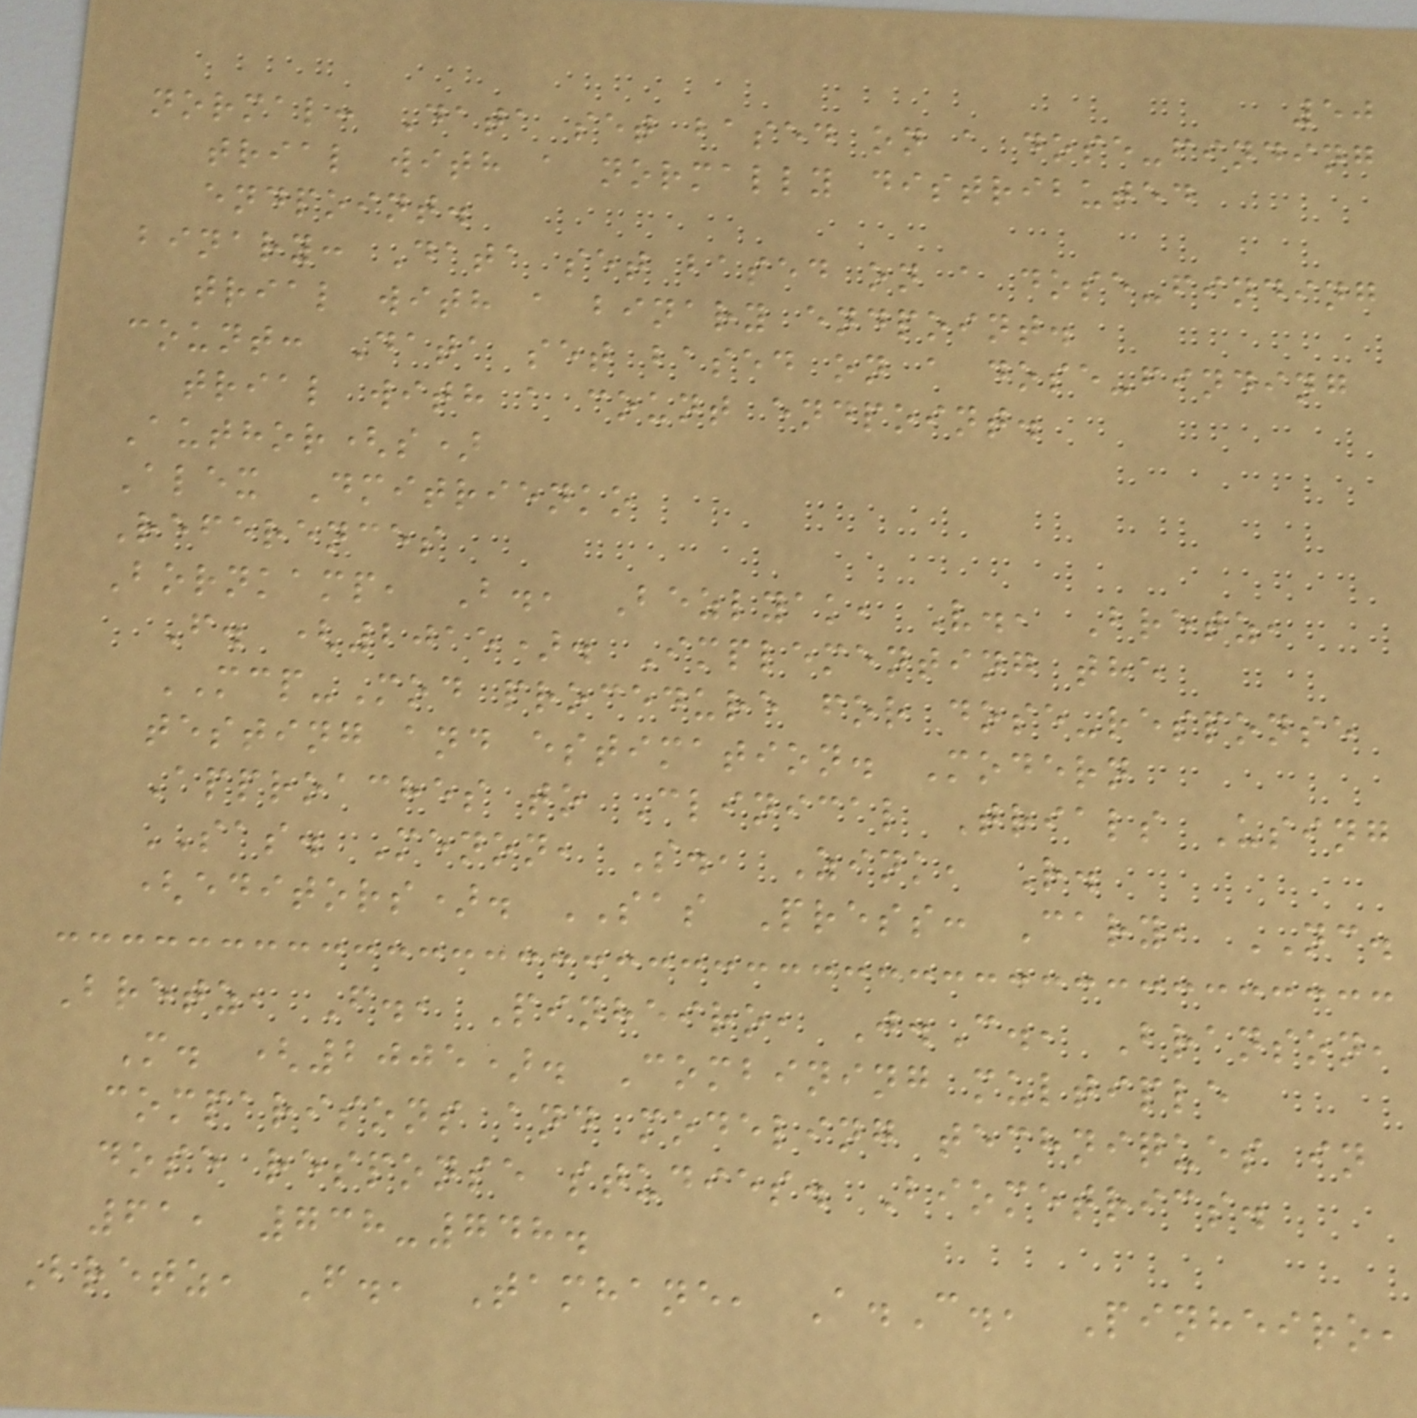50
normal: Data set based on a dose-finding
trial with a normally distributed
endpoint.
binary: Data set based on a dose-finding
trial with a binary endpoint.
count: Data set based on a dose-finding
trial with a count endpoint.
Author(s)
Alex Dmitrienko
References
Bornkamp, B., Bezlyak, V., Bretz,
F. (2015). Implementing the
MCP-Mod procedure for dose-response
testing and estimation. Modern
Approaches to Clinical Trials Using
SAS. Menon, S., Zink, R.
(editors). SAS Press: Cary, NC.
Bretz, F., Pinheiro, J.C., Branson,
M. (2005). Combining multiple
comparisons and modeling techniques in
dose response studies. Biometrics.
61, 738-748.
Bretz, F., Tamhane, A.C., Pinheiro,
